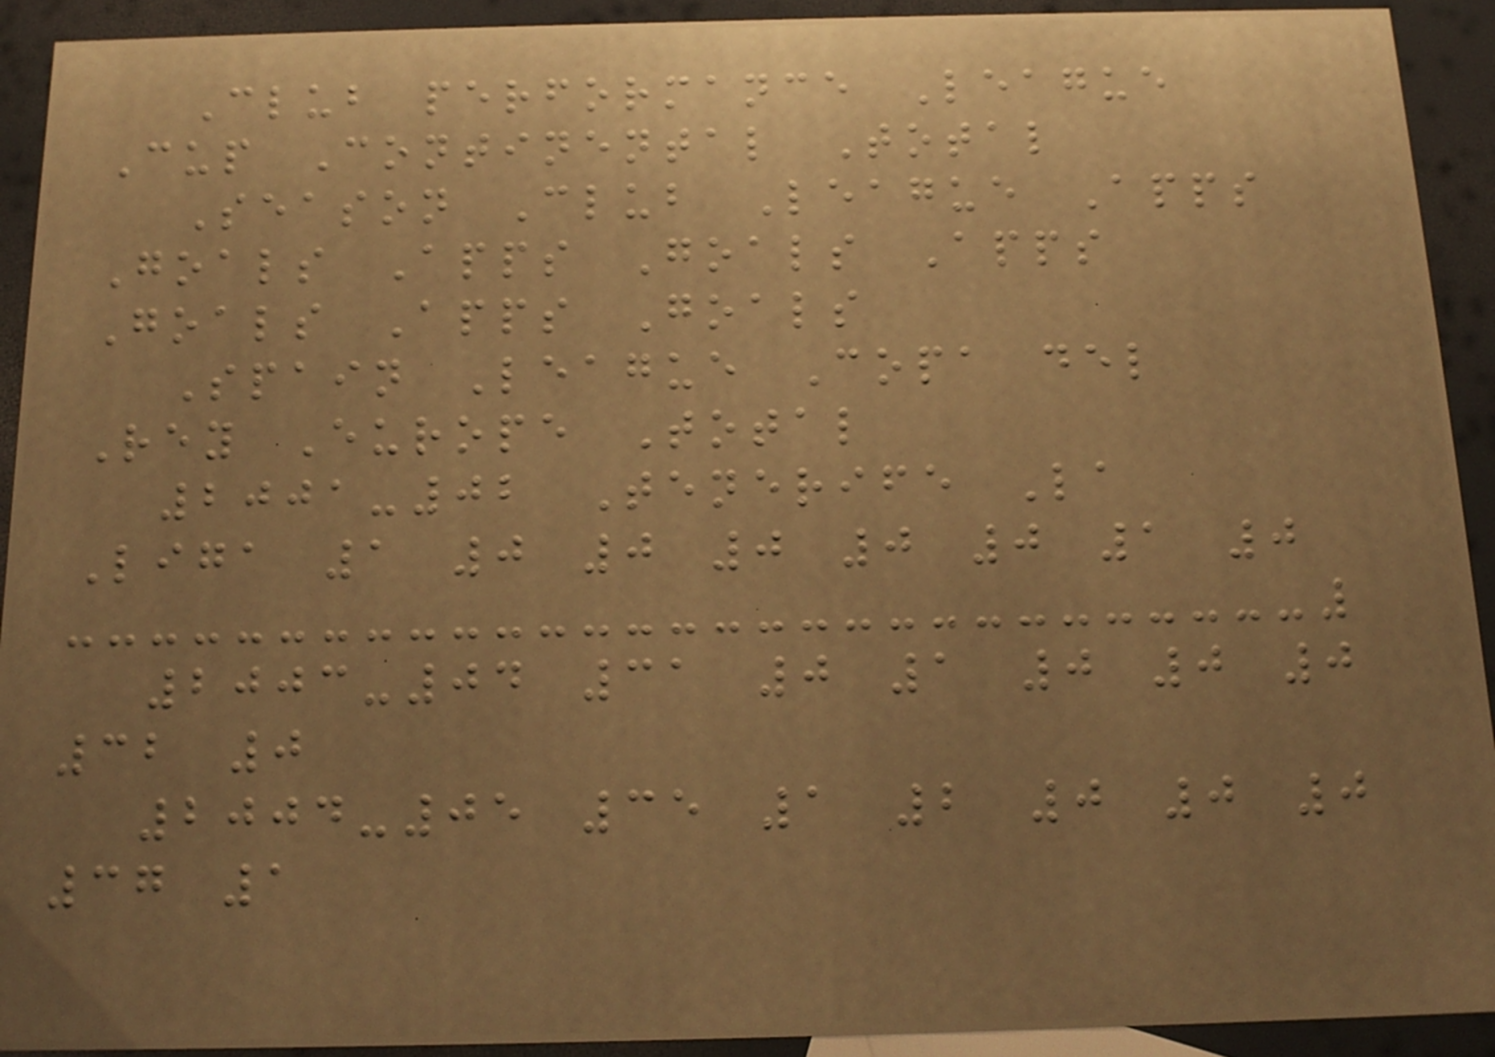Club performance League
Cup Continental Total
Season Club League Apps
Goals Apps Goals Apps
Goals Apps Goals
Spain League Copa del
Rey Europe Total
2001-02 Tenerife La
Liga 1 0 0 0 0 0 1 0
2003-04 31 0 1 0 0 0
32 0
2004-05 35 1 2 0 0 0
37 1
